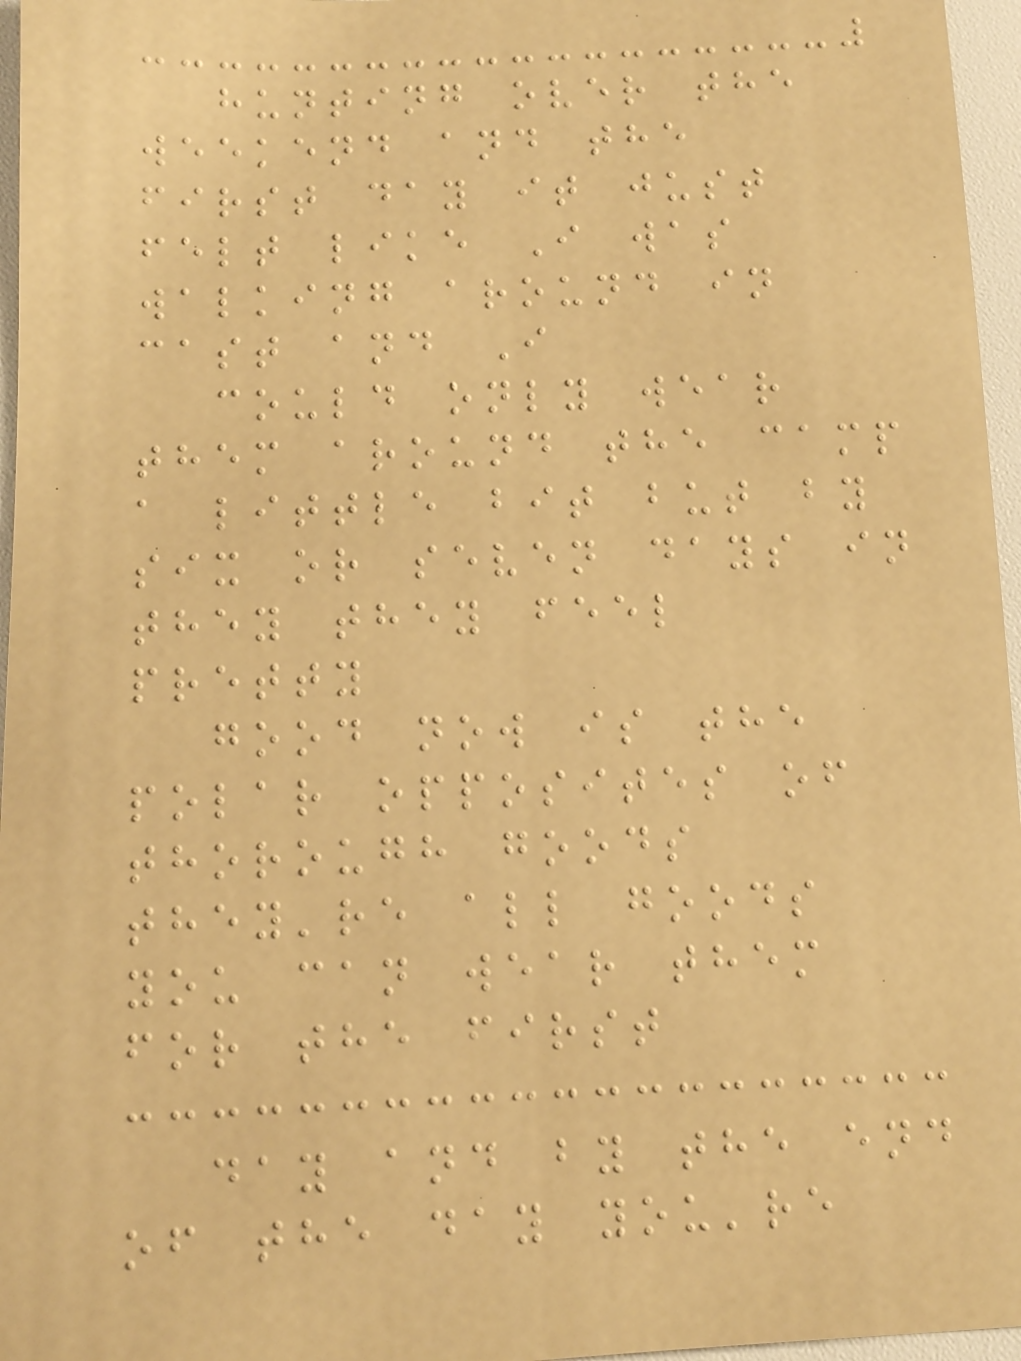hunting over the
weekend and the
first day it just
felt like I was
walking around in
cast and I
could only wear
them around the camp
a little bit but by
six or seven days in
they they feel
pretty
good now is the
polar opposites of
thorough goods
they're all goods
you can wear them
for the first
day and by the end
of the day you're
